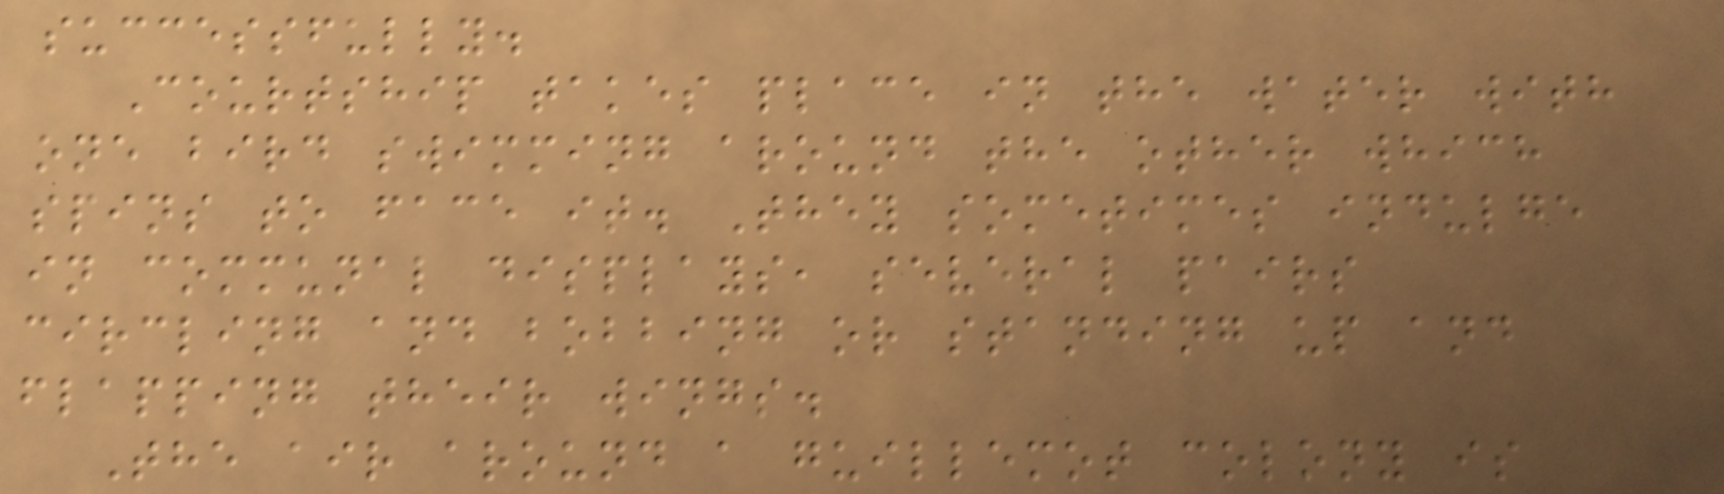successfully.
Courtship takes place in the water with
one bird swimming around the other which
spins to face it. They sometimes indulge
in communal displays, several pairs
circling and bobbing or standing up and
flapping their wings.
The air around a guillemot colony is
